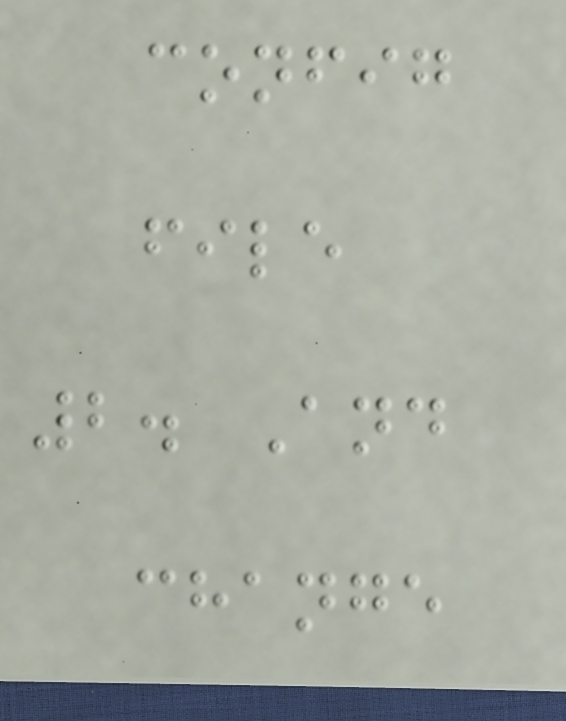config
file
2. And
change
